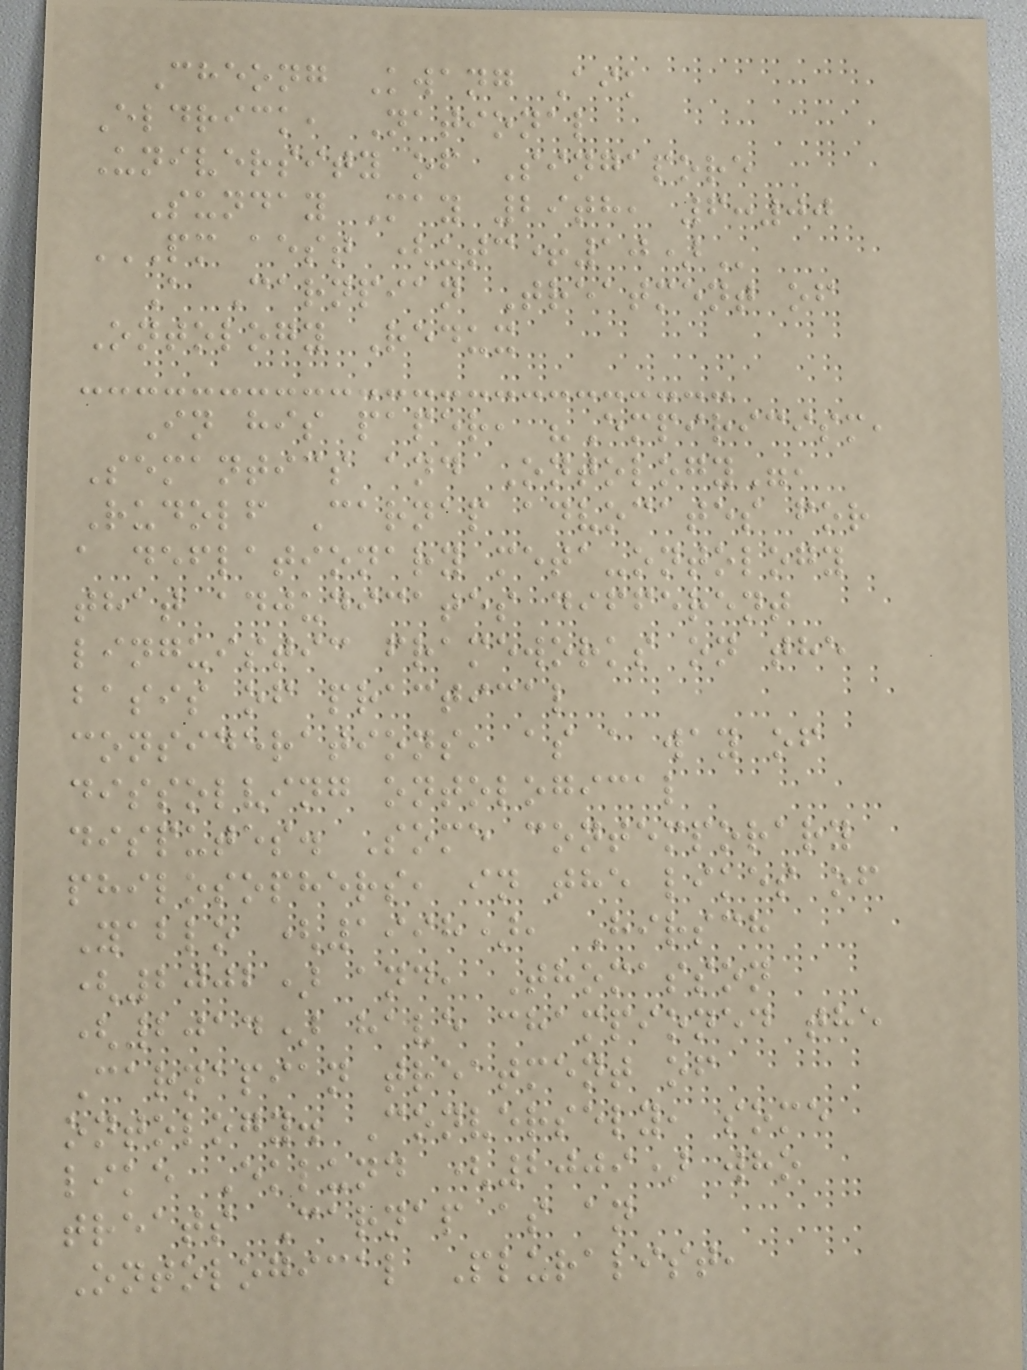Cheong Kwang Aik
Eldrick, National
University of Singapore
Sunday May 29th, 6:00
PM AEST (UTC+10)
A Carnpian Treatment of
Ontology Redux
In his paper, "Empiricism,
Semantics and Ontology",
Rudolf Carnap advocates for
a deflationary meta-ontology
that adjudicates different
linguistic frameworks on the
basis of practical
considerations, as a way of
dissolving ontological
disputes. Some contemporary
philosophers, in the likes of
Yablo (1998), Hirsch
(2002) and, Thomasson
(2014) have championed the
Carnapian treatment of
ontology. Conversely, some
like Eklund (2009) who
treats Carnap as an
Ontological Pluralist,
